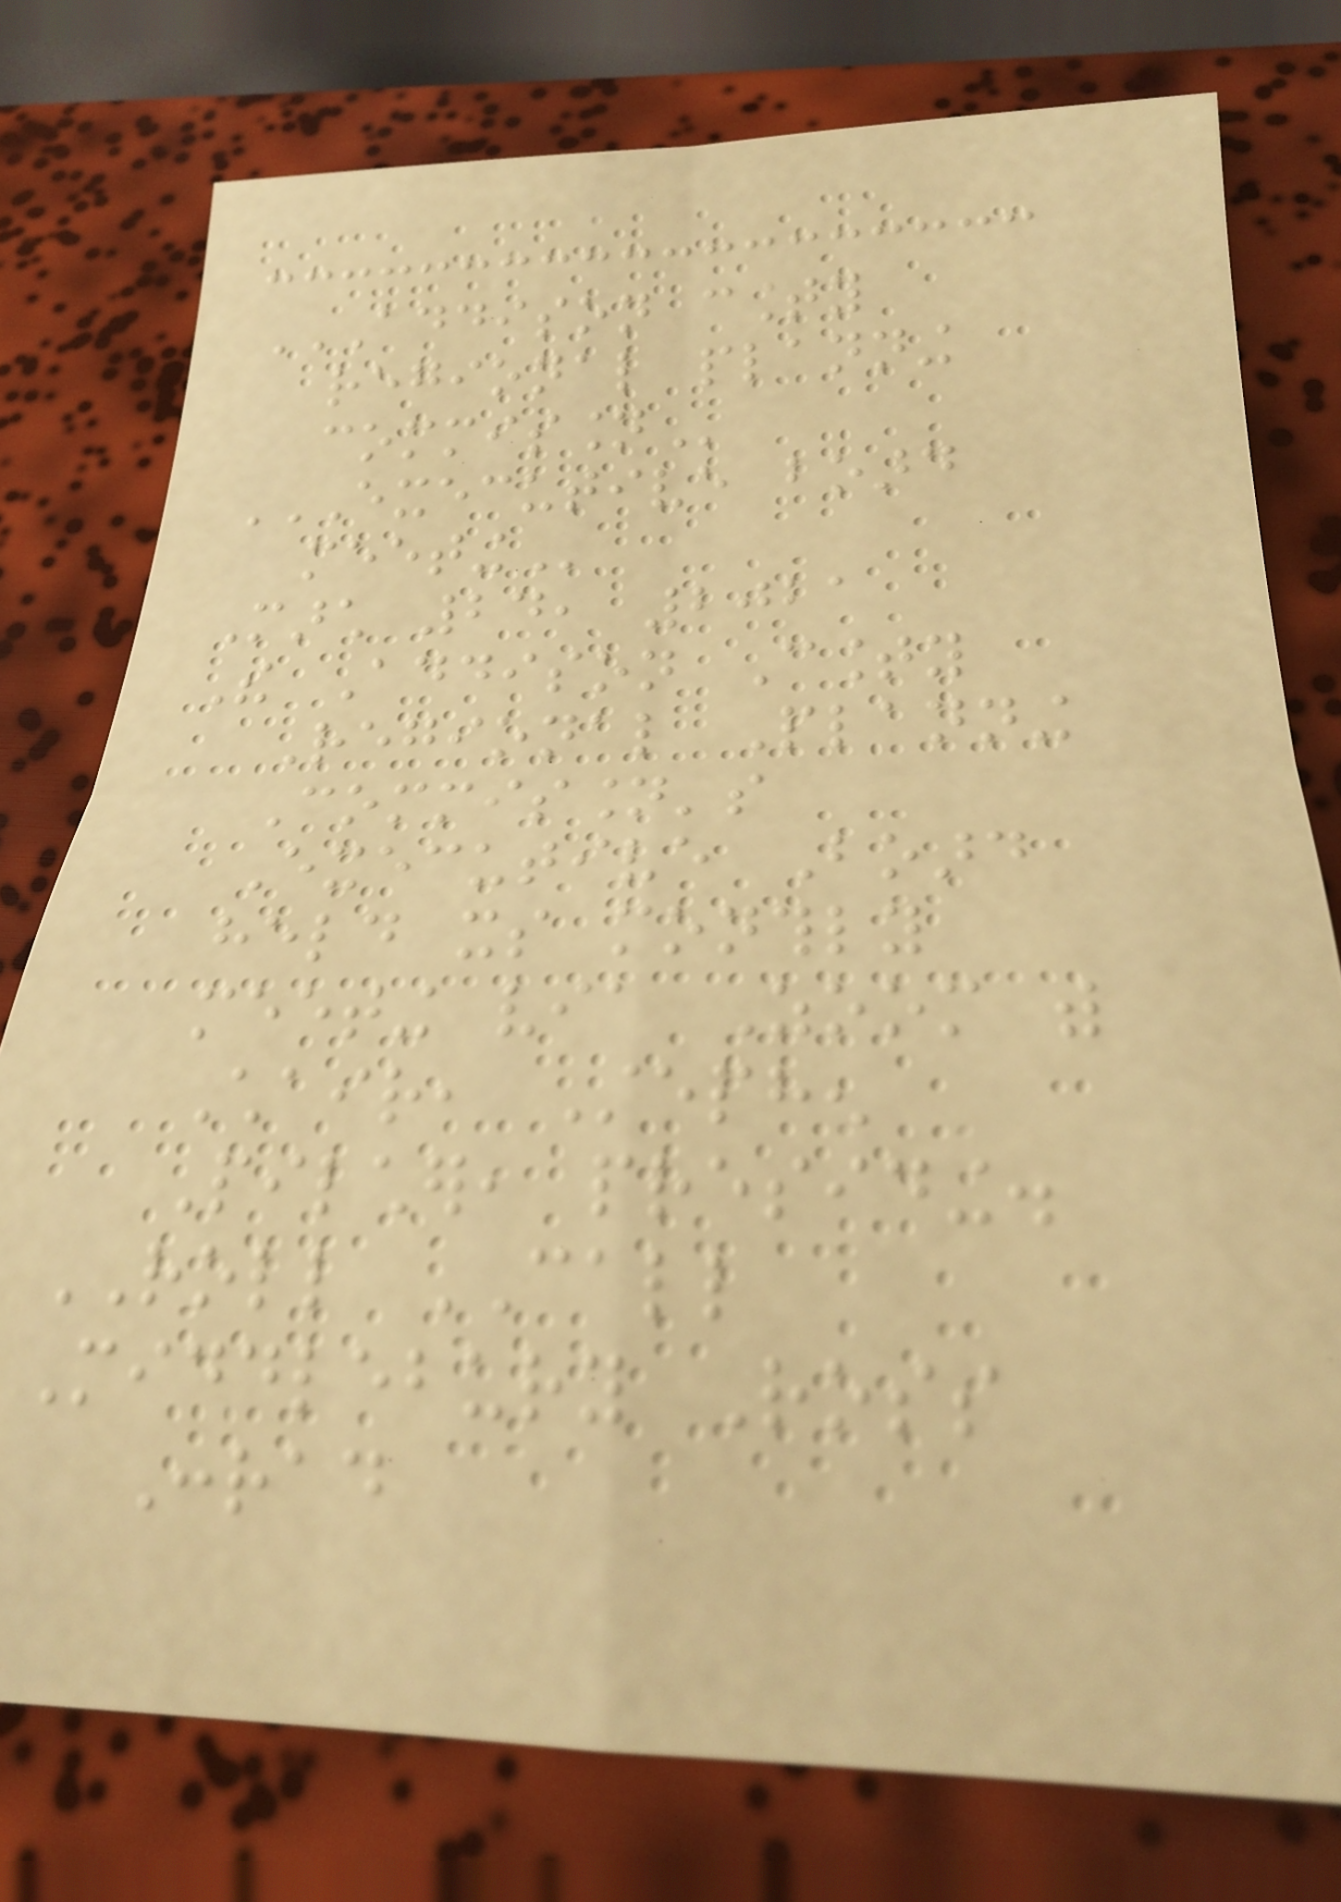ADDISON COUNTY
REGIONAL PLANNING
COMMISSION
EXECUTIVE BOARD
MEETING
March 24, 2021
The Addison County
Regional Planning
Commission's
Executive Board
held its monthly
meeting via Zoom with
Chair, Stephen
Pilcher, presiding.
ROLL CALL
Middlebury Ross
Conrad
